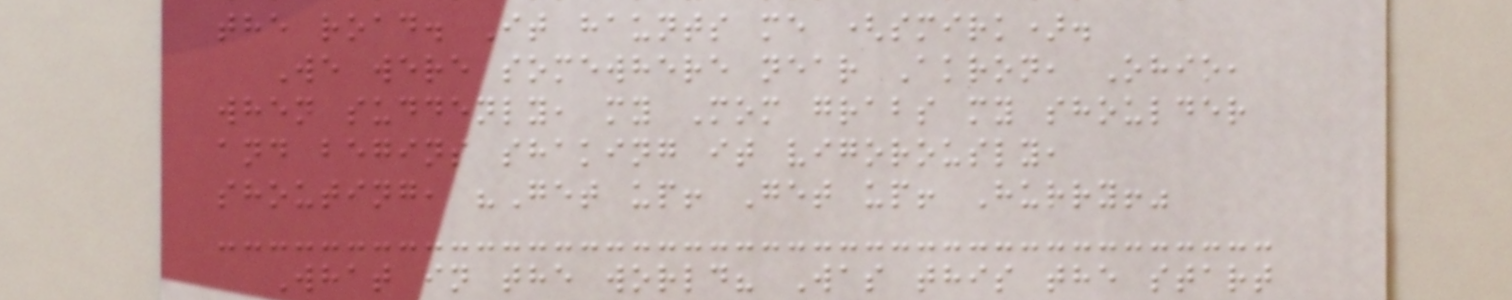the road. It haunts me (smirk).
We were somewhere near Akron, Ohio,
when suddenly, my Mom grabs my shoulder
and begins shaking it vigorously,
shouting, "Get up! Get up! Hurry!"
What in the world? Was this the start
